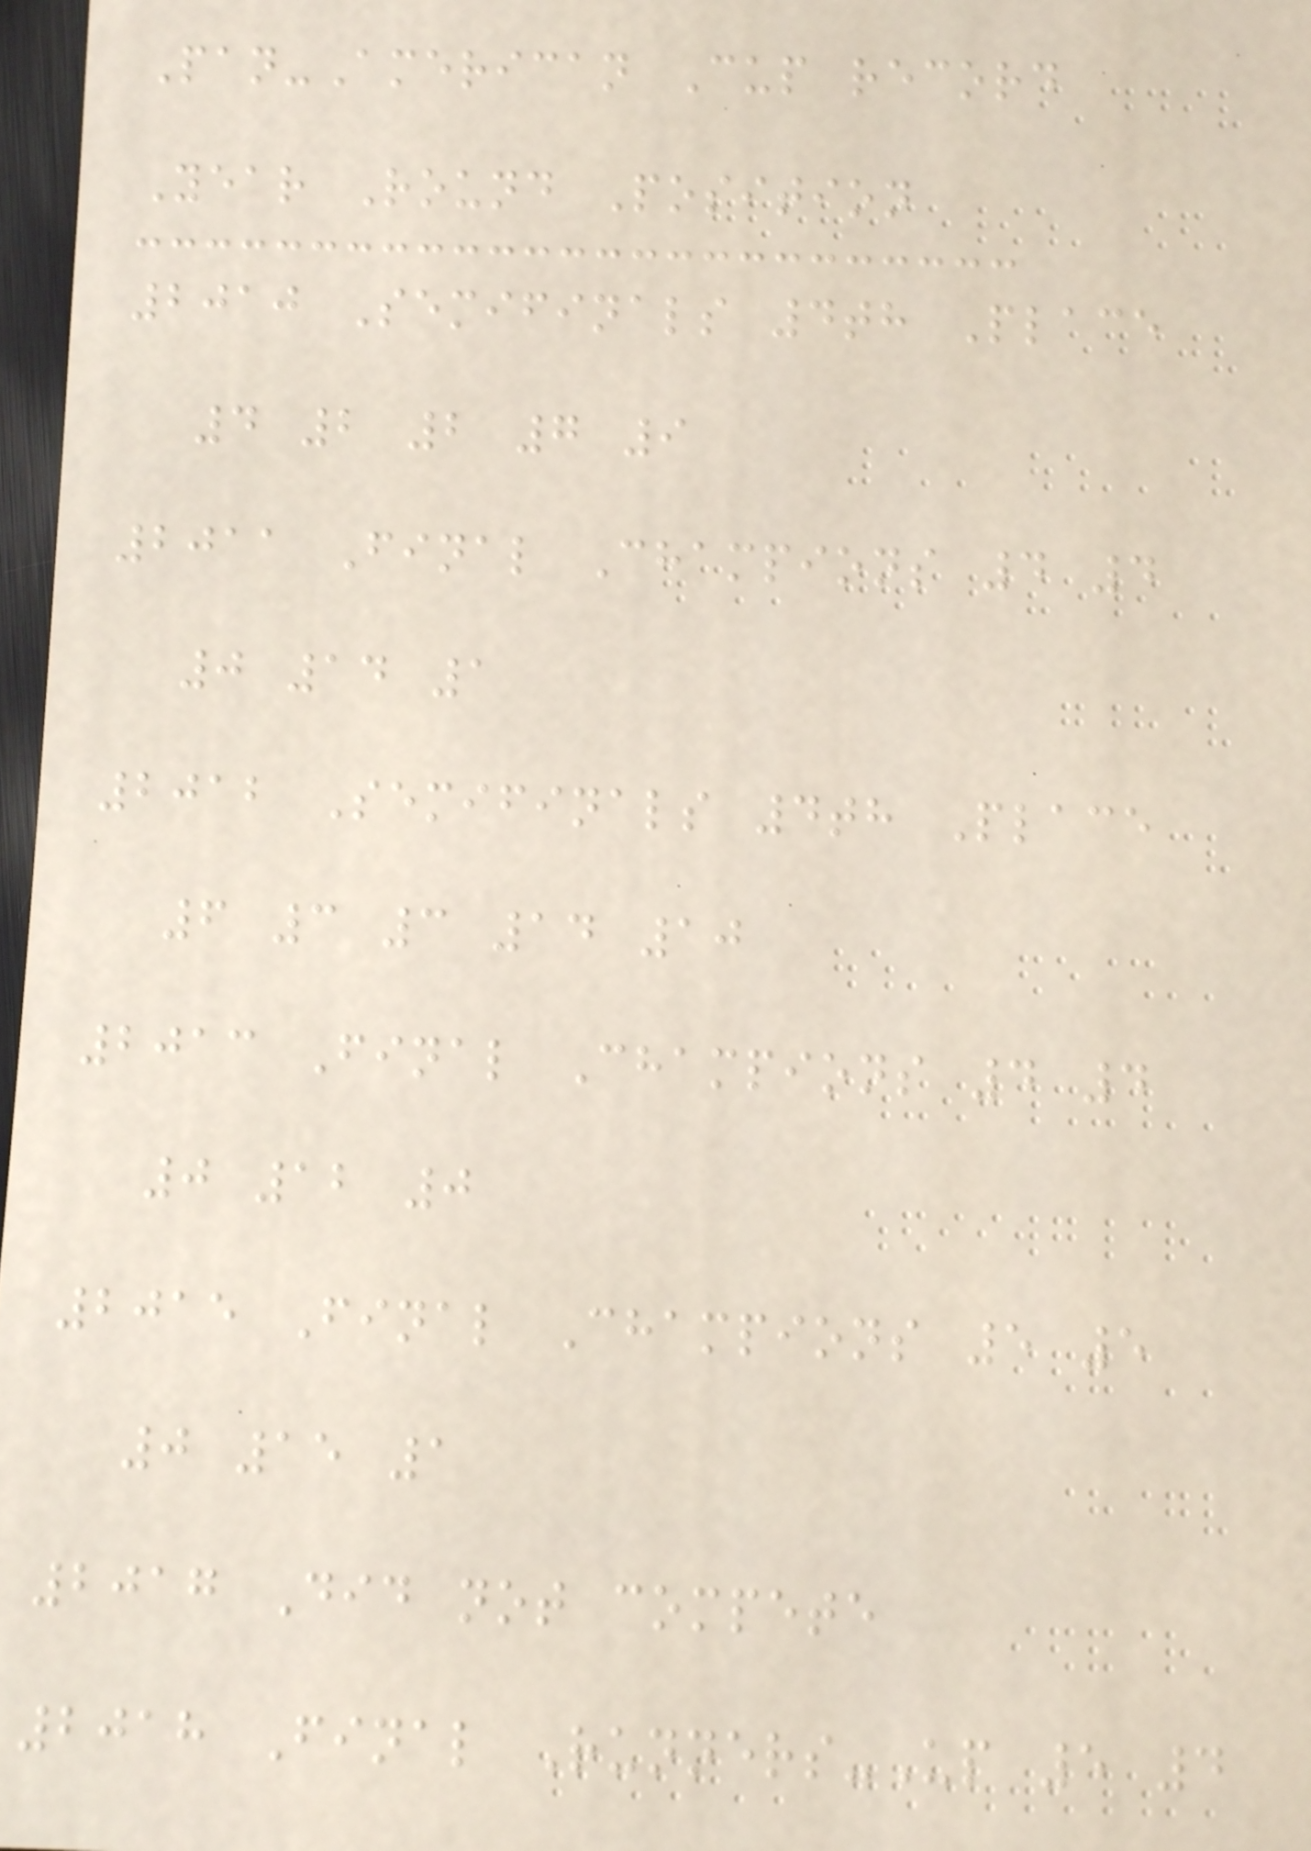Pan-American Cup record
Year Round Position
2010 Semifinals 4th Place
4 2 2 7 9
2011 Final Champions 4 4
0 14 1
2012 Semifinals 4th Place
6 3 3 14 10
2013 Final Champions 4 4
0 12 0
2015 Final Champions 5 5
0 15 1
2017 Did not compete
2018 Final Runners-Up 5 4
